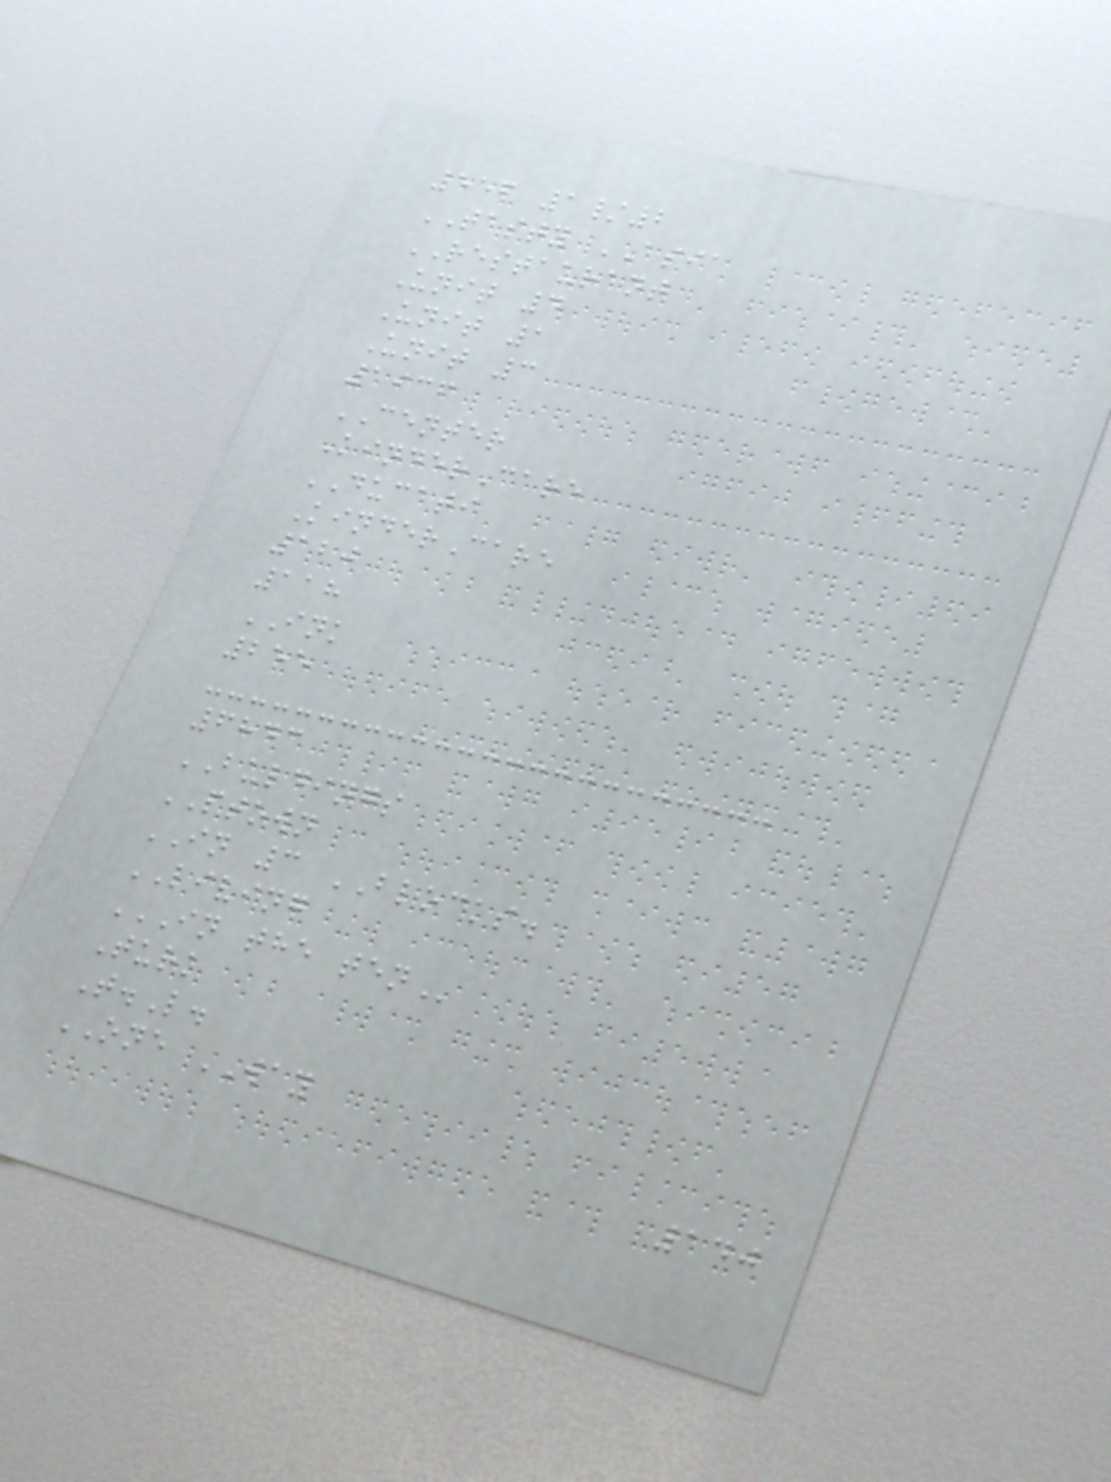556 1/2
TASTY ASIA
RESTAURANT
Unit 4
Unit 1
Unit 3
1936
CENTER
KinderCare
DUCATI
KinderCare
120
118
INK
255
6843
BULDINGS
PTOWN
IN 3 BLOCKS.
LIVING
IN THE TEN
Turk
T.L.
ONE WAY
140
